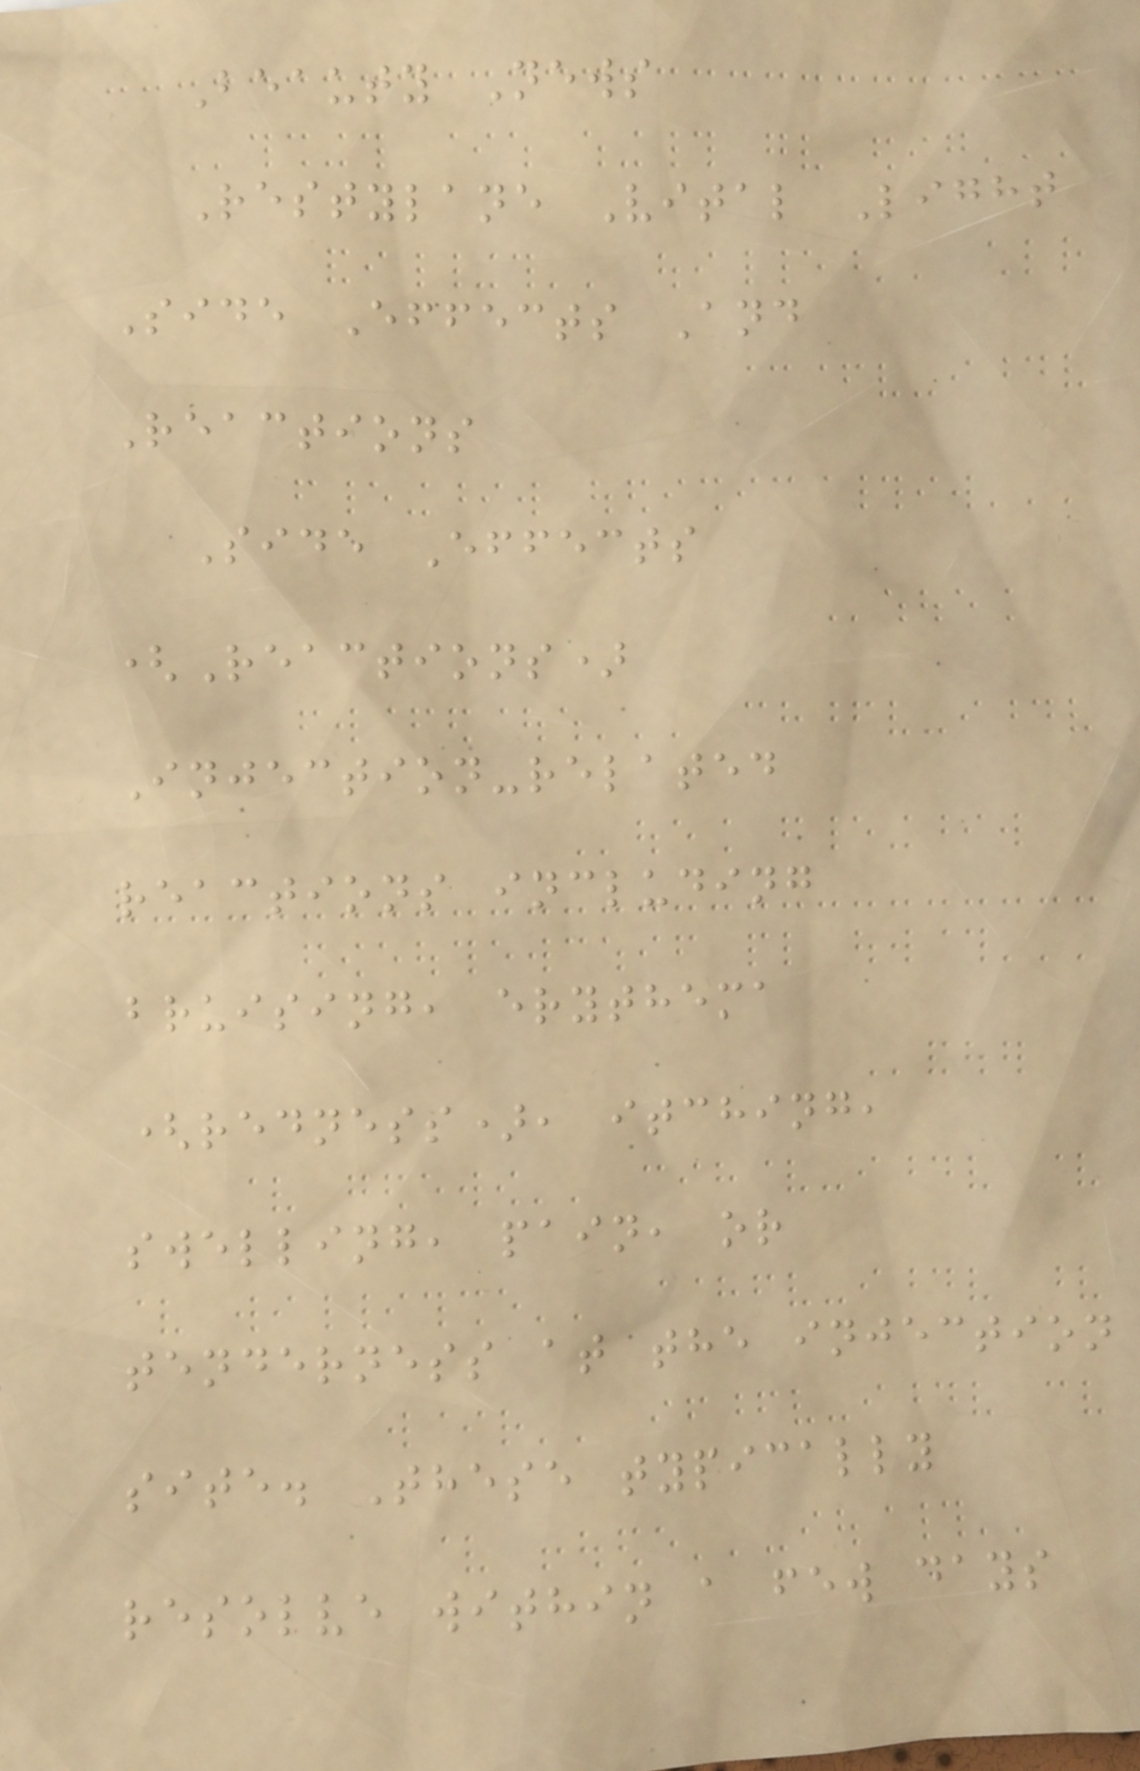Beauty News
Restylane Vital Light
Side Effects And
Reactions
Side Effects
(Reactions)
Injection-related
reactions including
bruising, erythema
(redness), itching,
swelling, pain, or
tenderness at the injection
site. These typically
resolve within a few days
